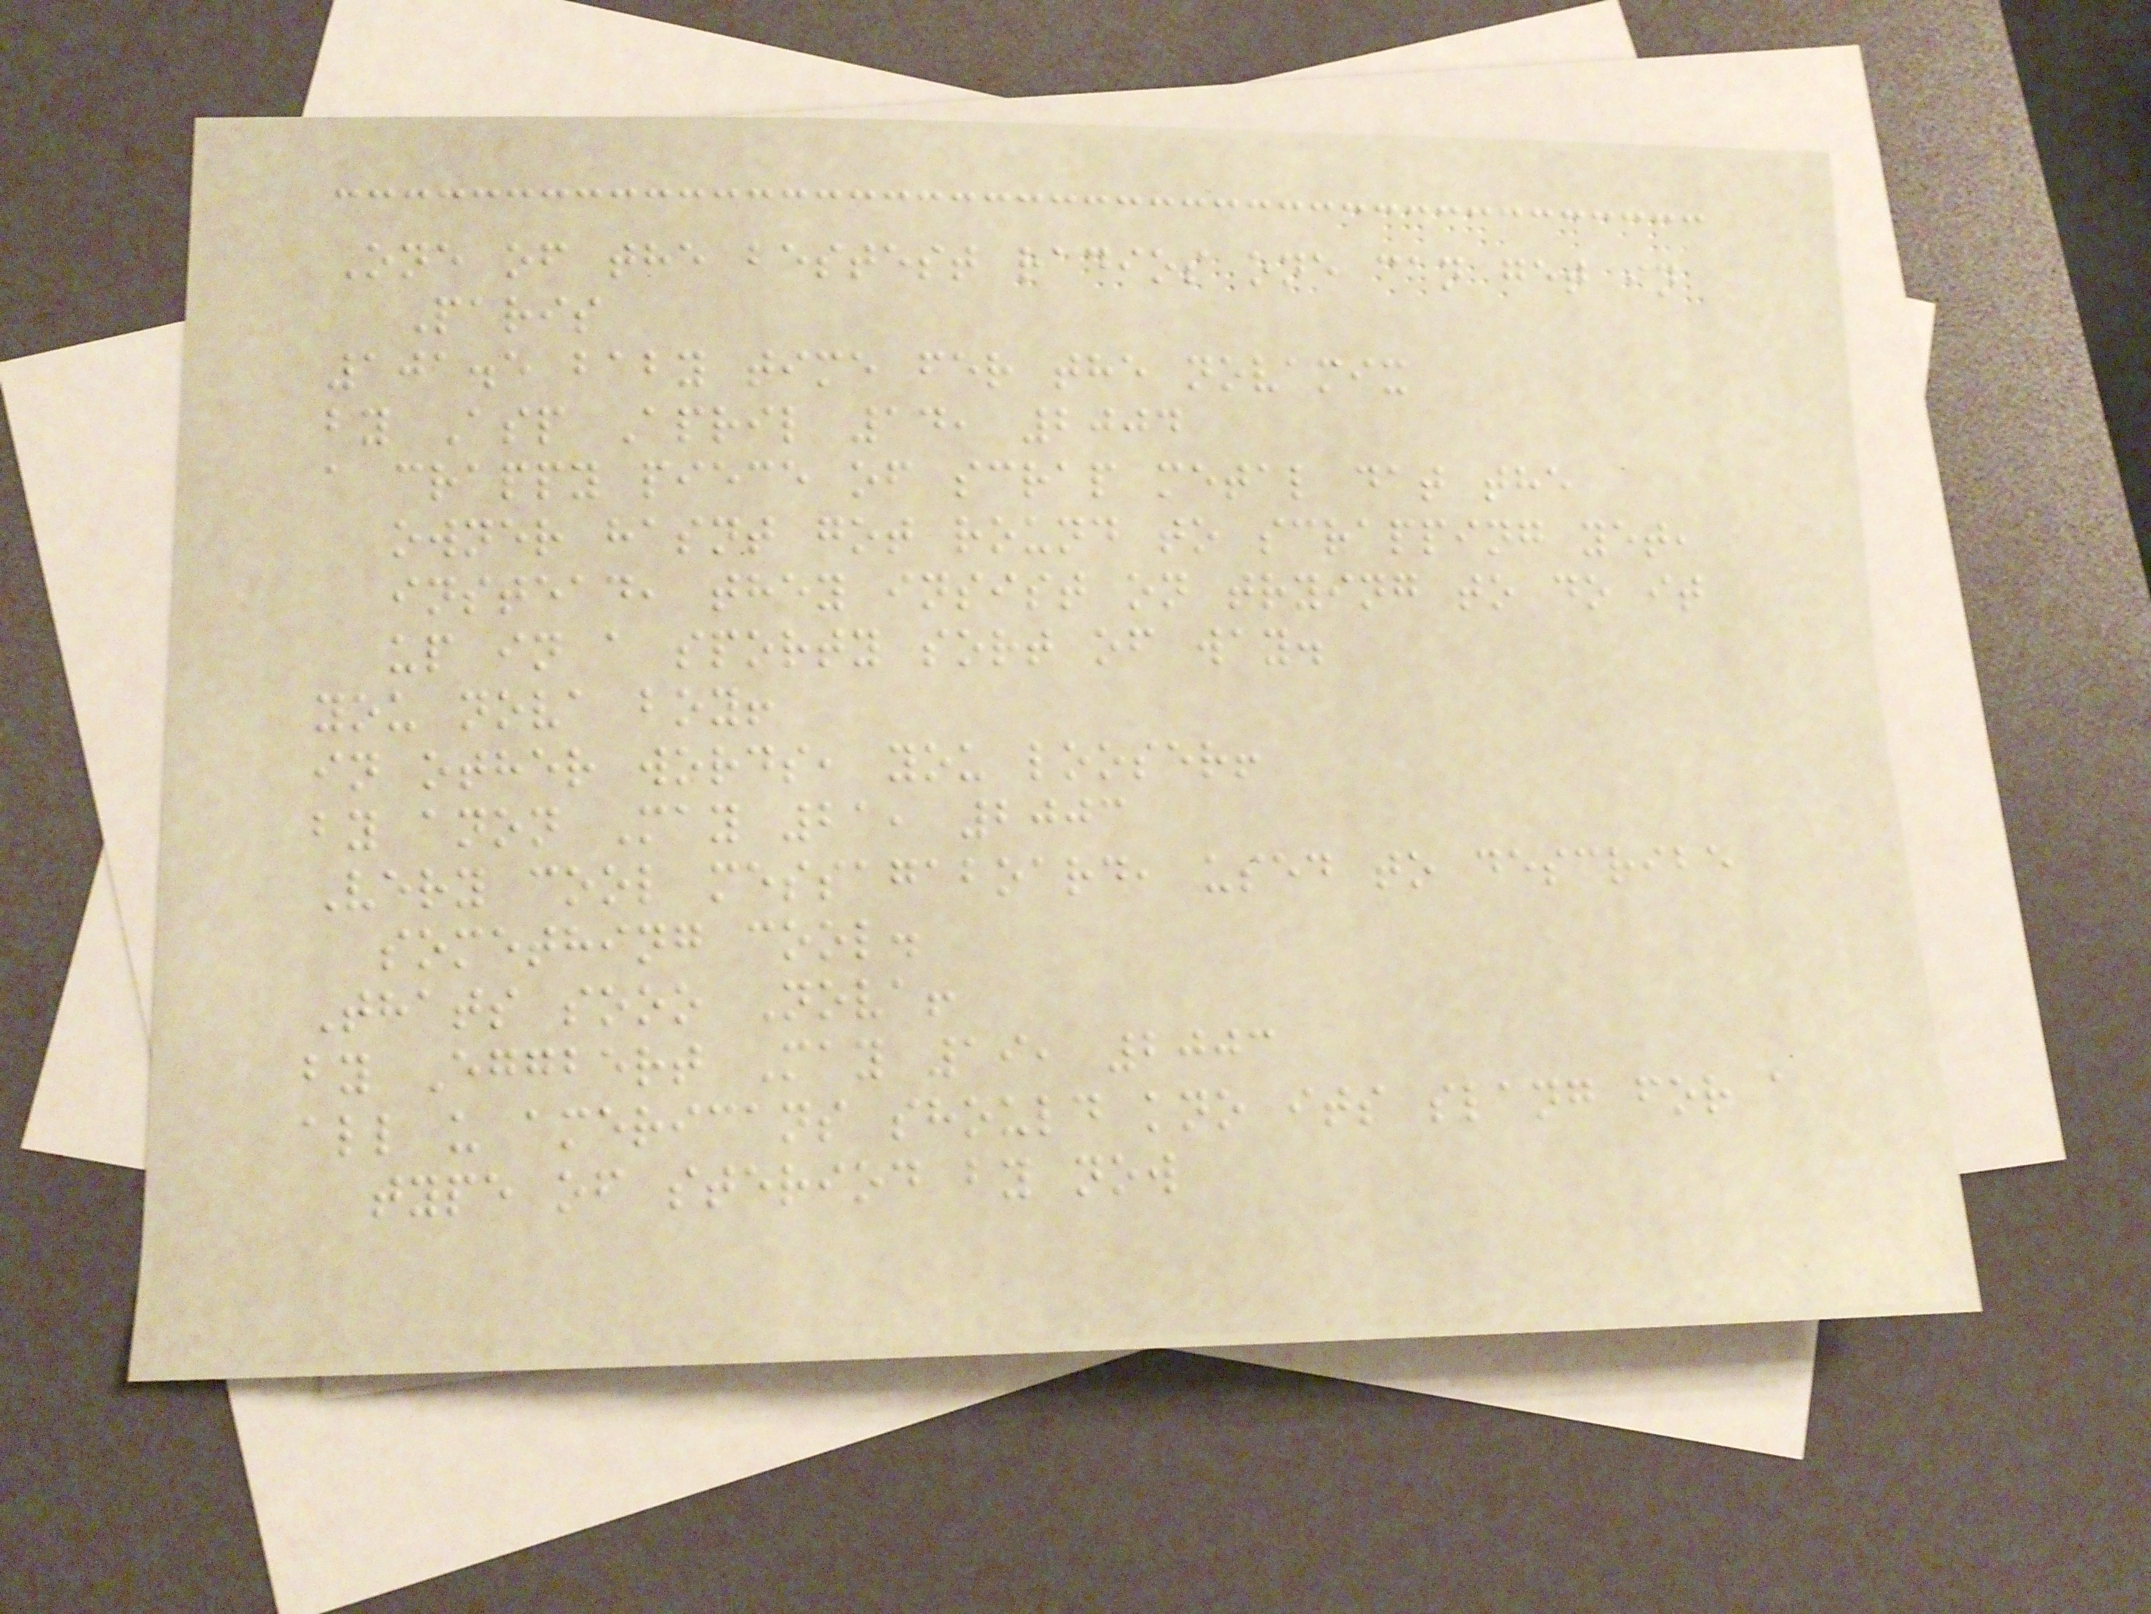One of the bestest radios one can get in
Paris
101.5 baby time fer the novamix
by Asp April 14, 2004
a crappy piece of scrap metal dat the
owner hasnt got round to scrapping yet,
instead, they insist on trying to do it
up in a sporty sort of way.
you nova boy!
in other words, you looser!
by anon May 21, 2003
Very cool messagaboard, used to describe
something cool.
Thats sooo Nova!
by Eggbert May 19, 2003
all u americans should kno its slang for a
type of steriod by now
